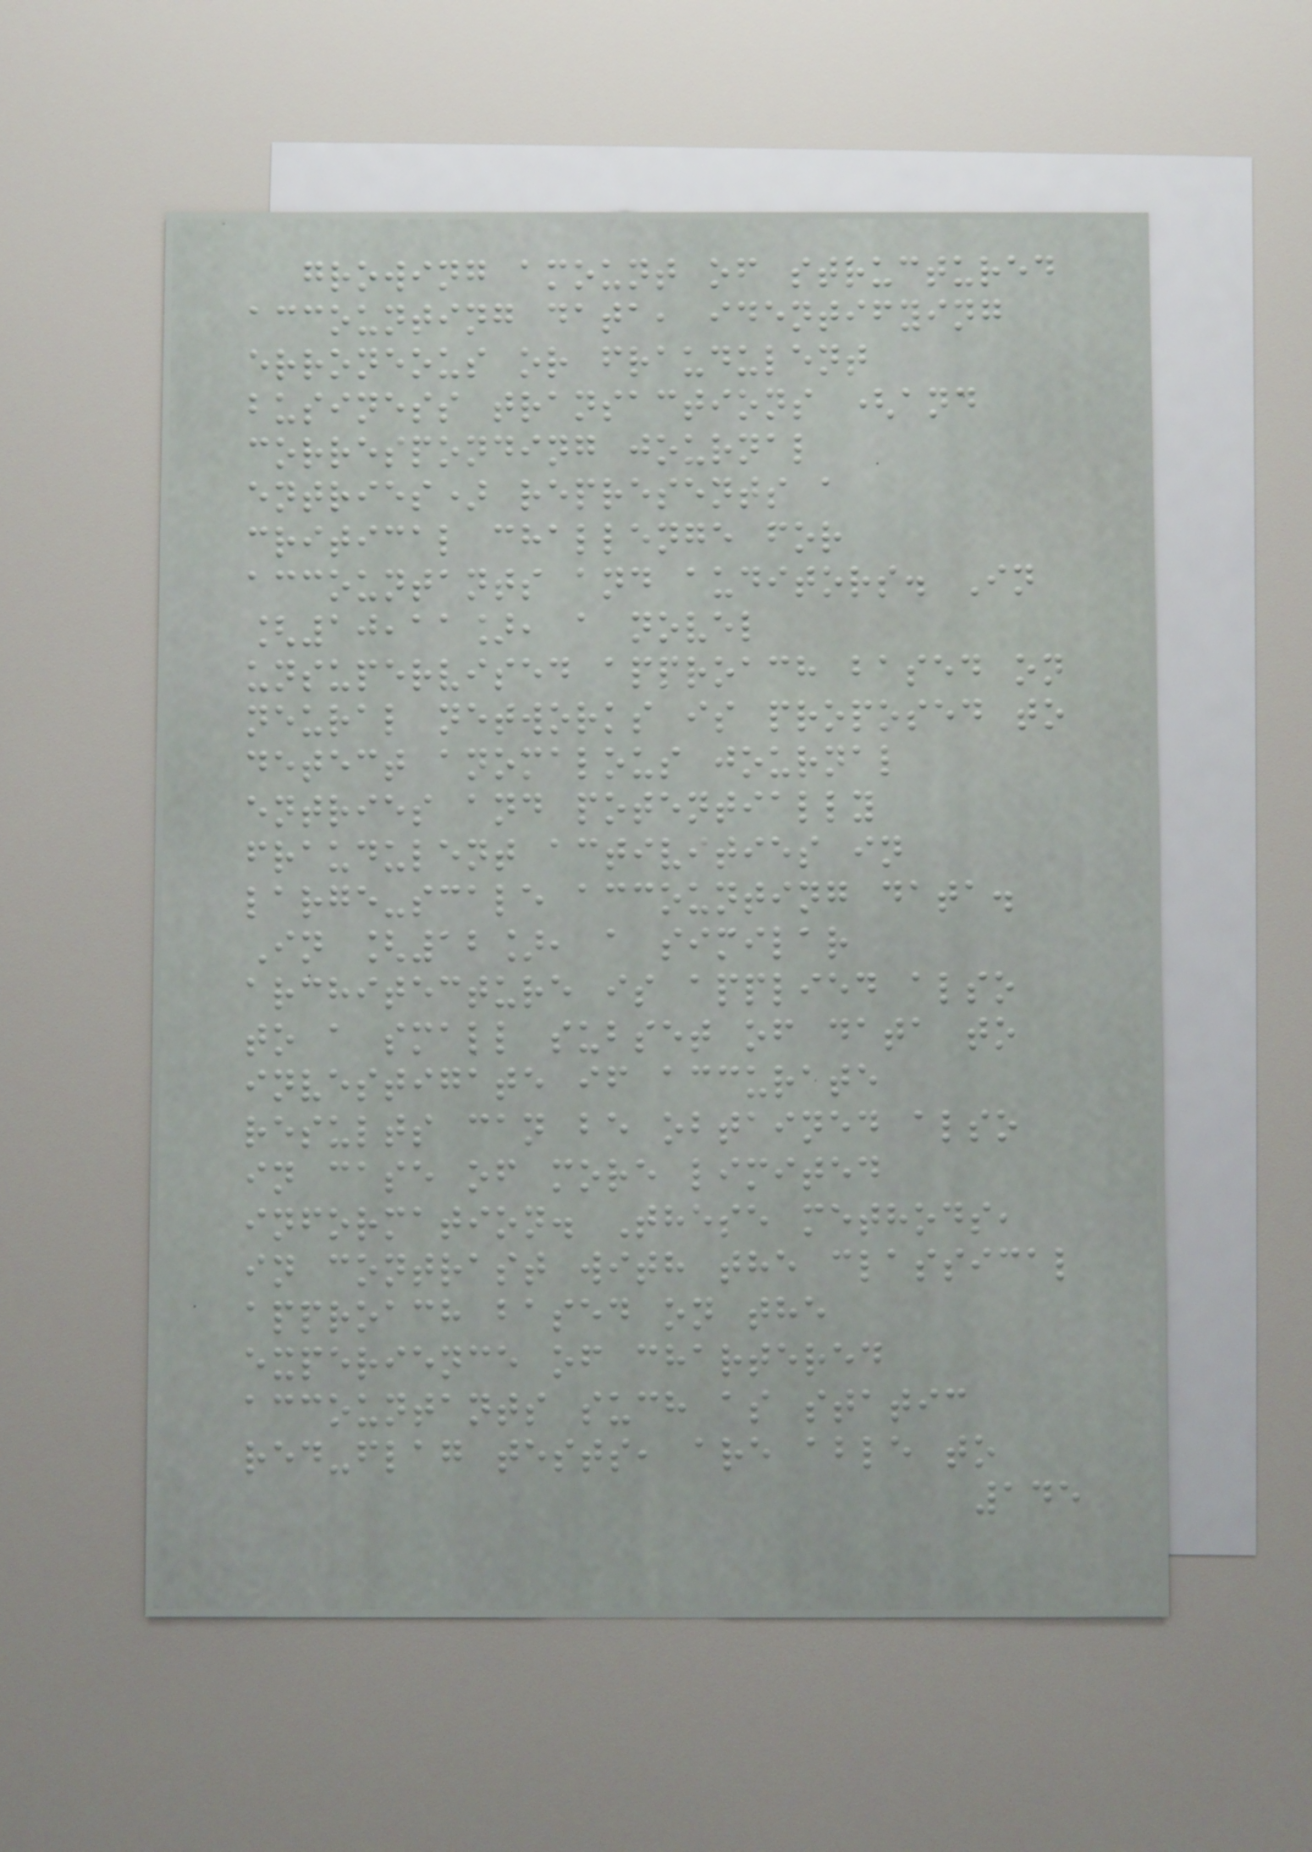growing amount of structured
accounting data, identifying
erroneous or fraudulent
business transactions (and
corresponding journal
entries) represents a
critical challenge for
accountants and auditors. In
[10,11], a novel
unsupervised approach based on
neural networks is proposed to
detect anomalous journal
entries and potentially
fraudulent activities in
large-scale accounting data.
In [12], a similar
architecture is applied also
to a small subset of data to
investigate if accurate
results can be obtained also
in case of more limited
information. These methods,
in contrast with the classical
approach based on the
experience of chartered
accountants such as static
red-flag tests, are able to
145
